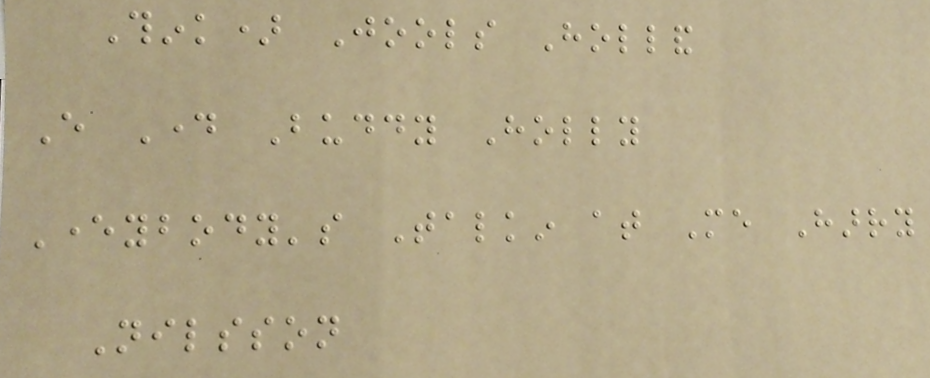Think) Jools Holland
Every Day Buddy Holly
Everybody's Talkin at Me Harry
Nilsson
